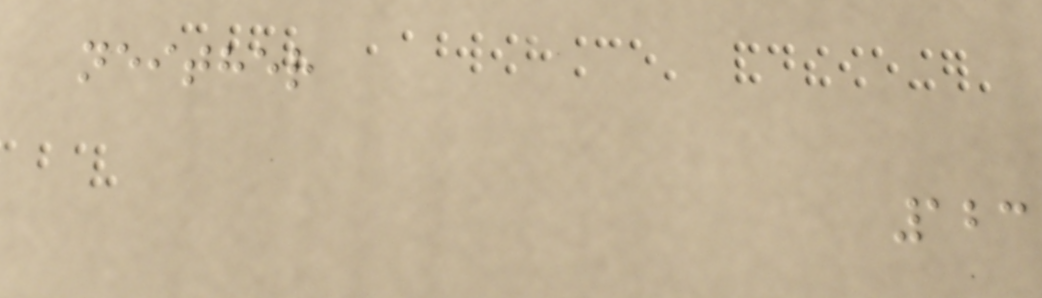neither
123
